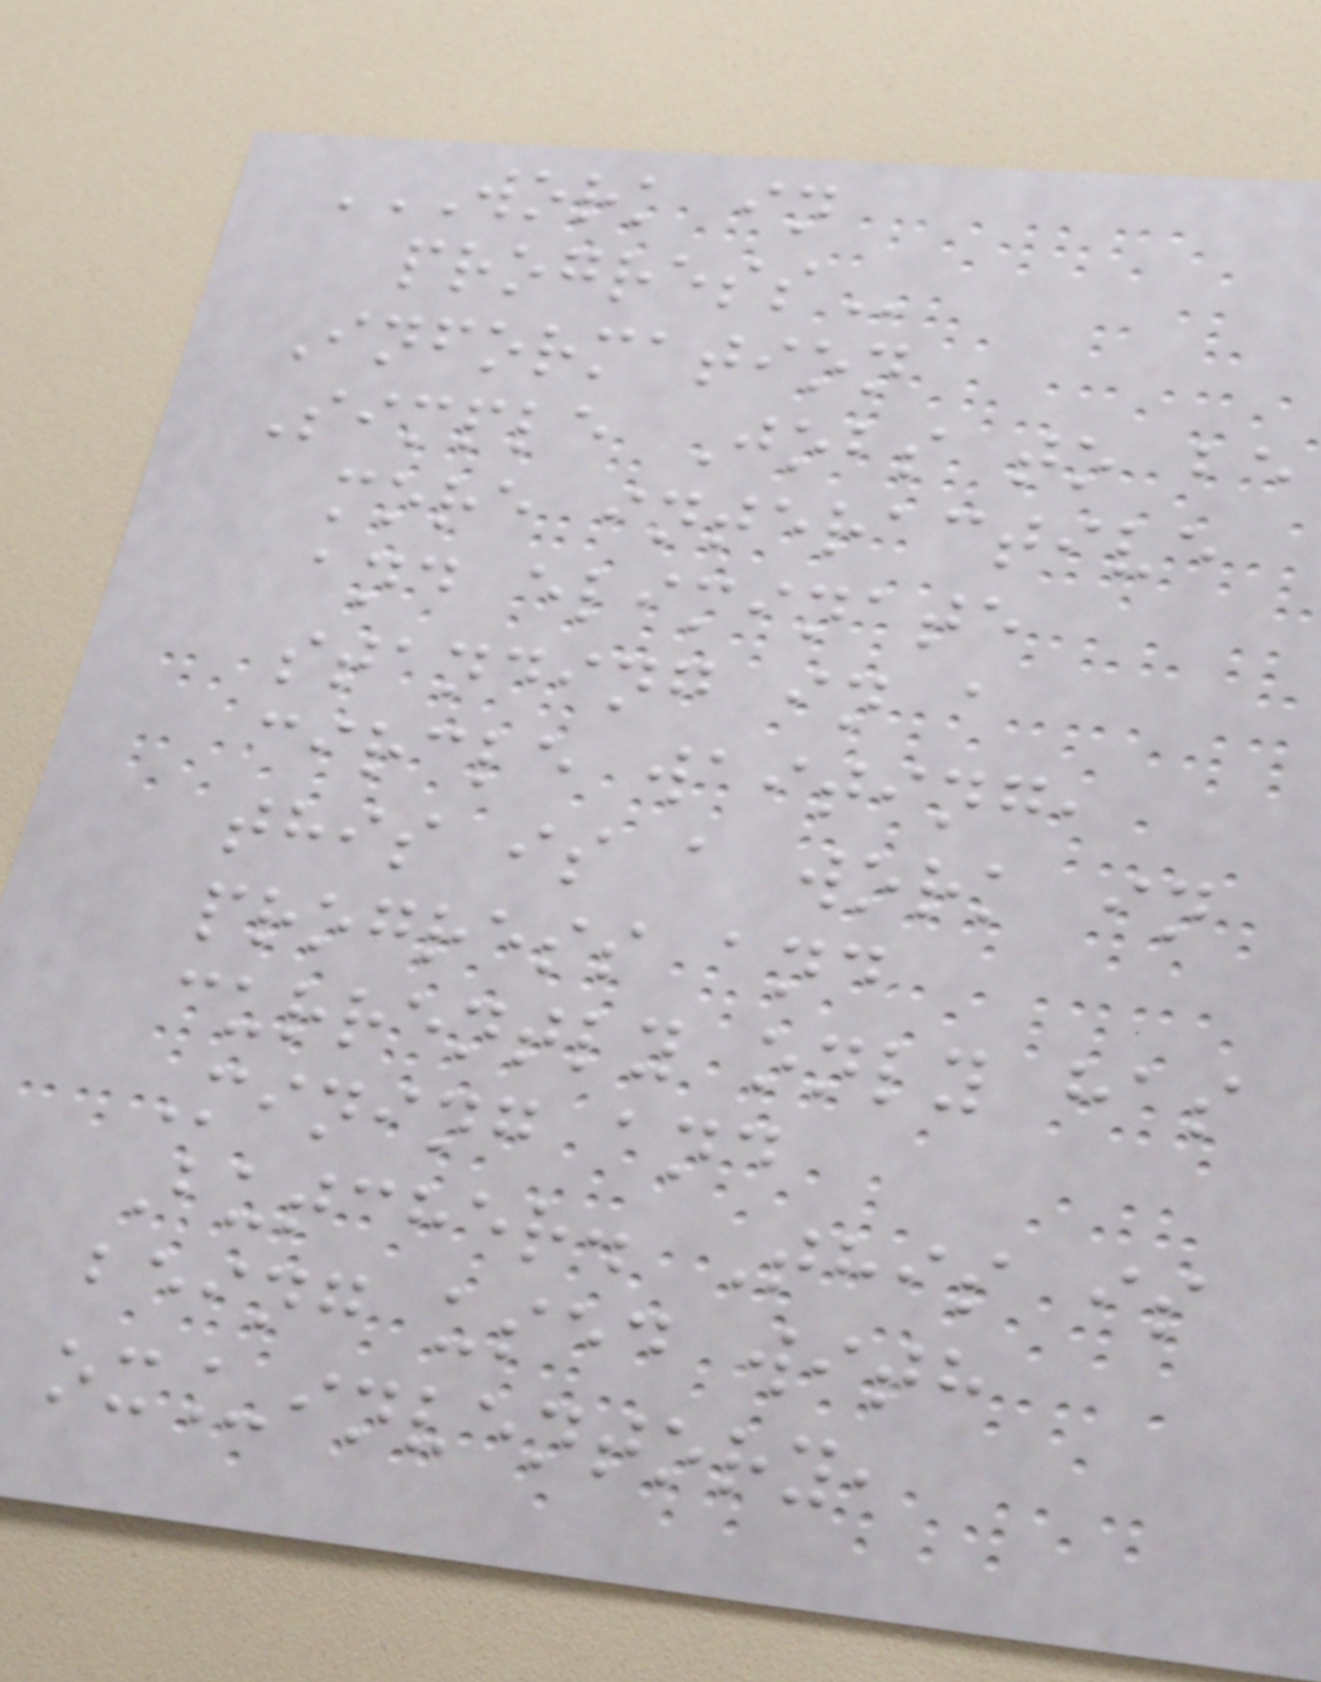WORK IN
PROGRESS
Information
Simple Jobs to be
more interactive
and eliminate
standing in a
circle waiting,
this is a work in
progress and
currently only has
Mining and
Butcher. This is
being used with
ox_inventory,
